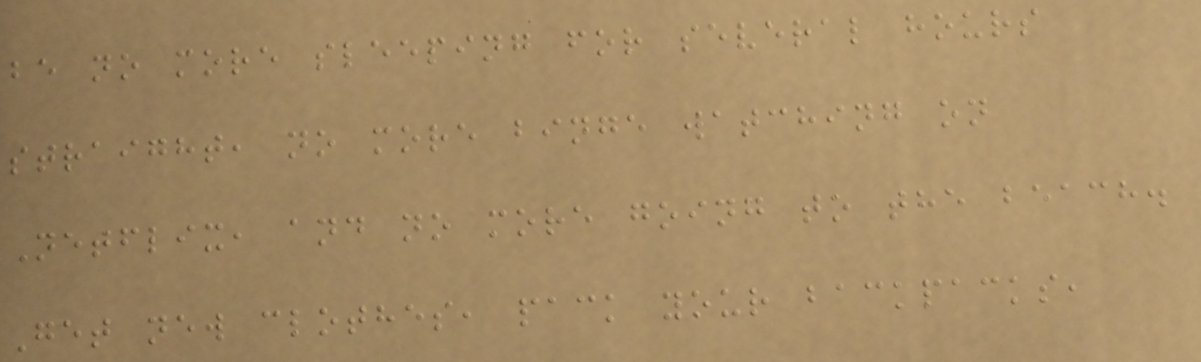be no more sleeping for several hours
straight, no more binge watching on
Netflix, and no more going to the beach.
Get new clothes, pack your backpacks,
